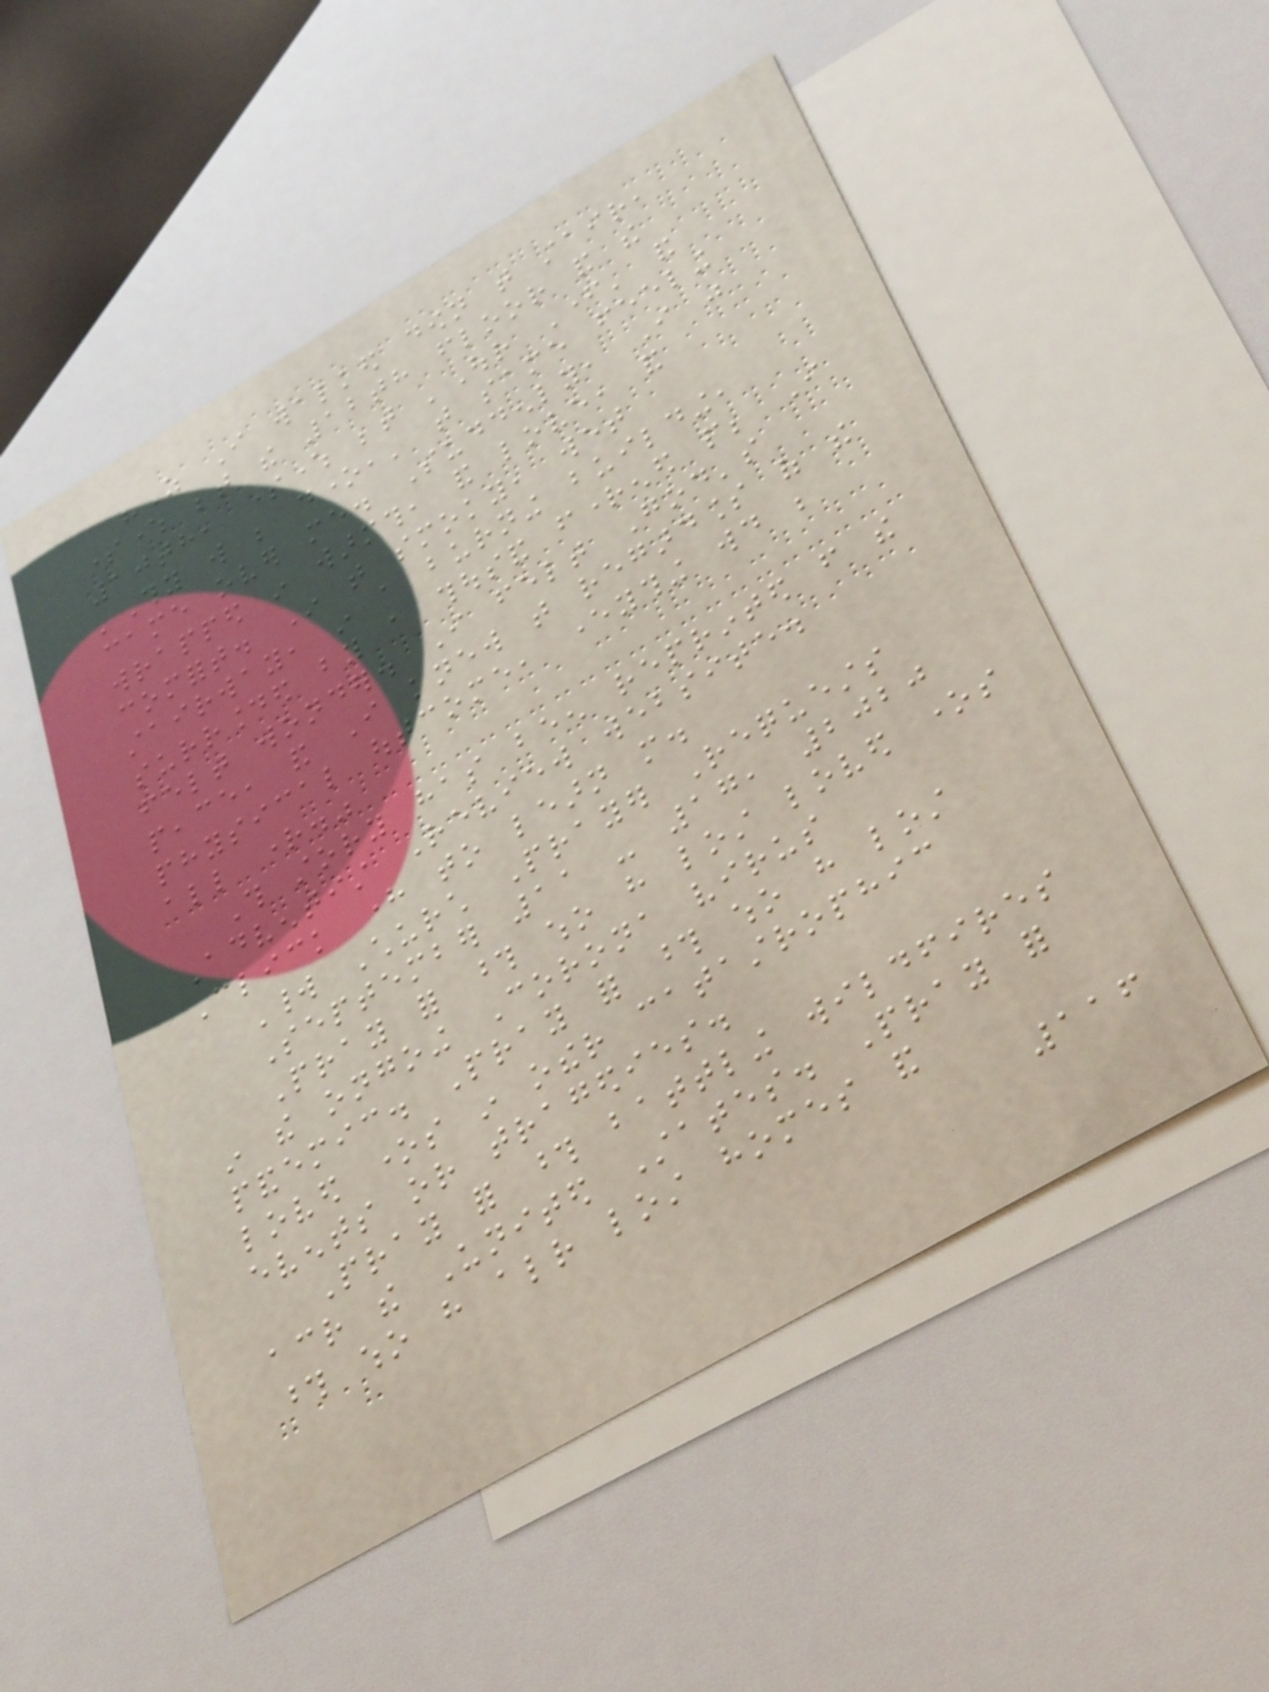"As I walked down that stair,
somewhere between the 12th floor and the
10th, somewhere between 'Our Father' and
'Thy will be done,' that same feeling
came over me. Suddenly, I was
wrapped in warmth, and love, and
comfort. In that smoky, wet
stairway, in a burning building,
surrounded by a thousand frightened people; I
felt wonder. I felt God's
peace, and I knew that regardless of the
physical outcome, everything would be
all right."
This story has been reprinted from the
Adventist Review website.
Click here to learn more.
World Church Prayer Requests
September 11 - 17, 2020
Pray for those who have lost loved ones
in the ongoing Corona virus
pandemic. Pray for those who have lost
loved ones in other catastrophic
events or tragedies.
Pray for those battling wildfires
across the United States. Pray for
those who have already lost homes and
116
